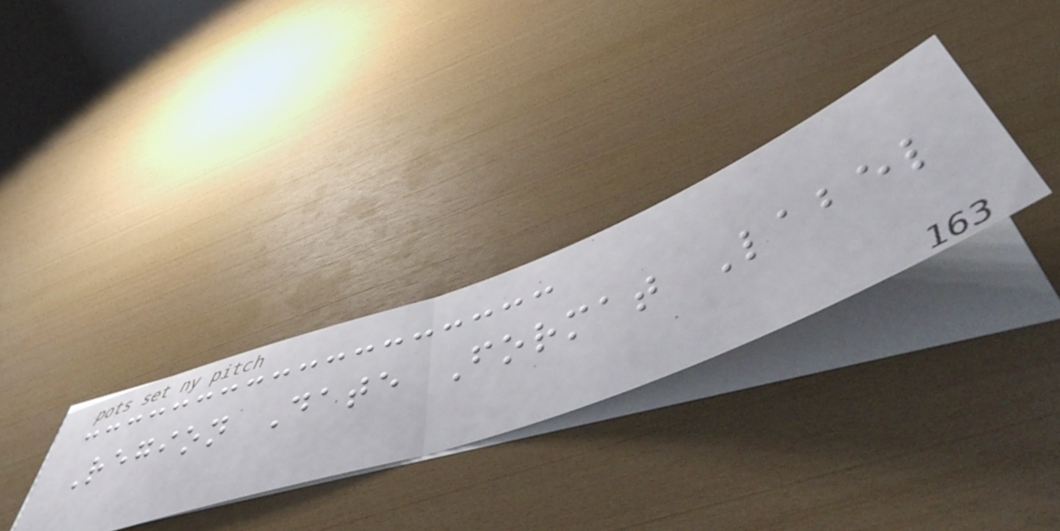Region Date Format Label
